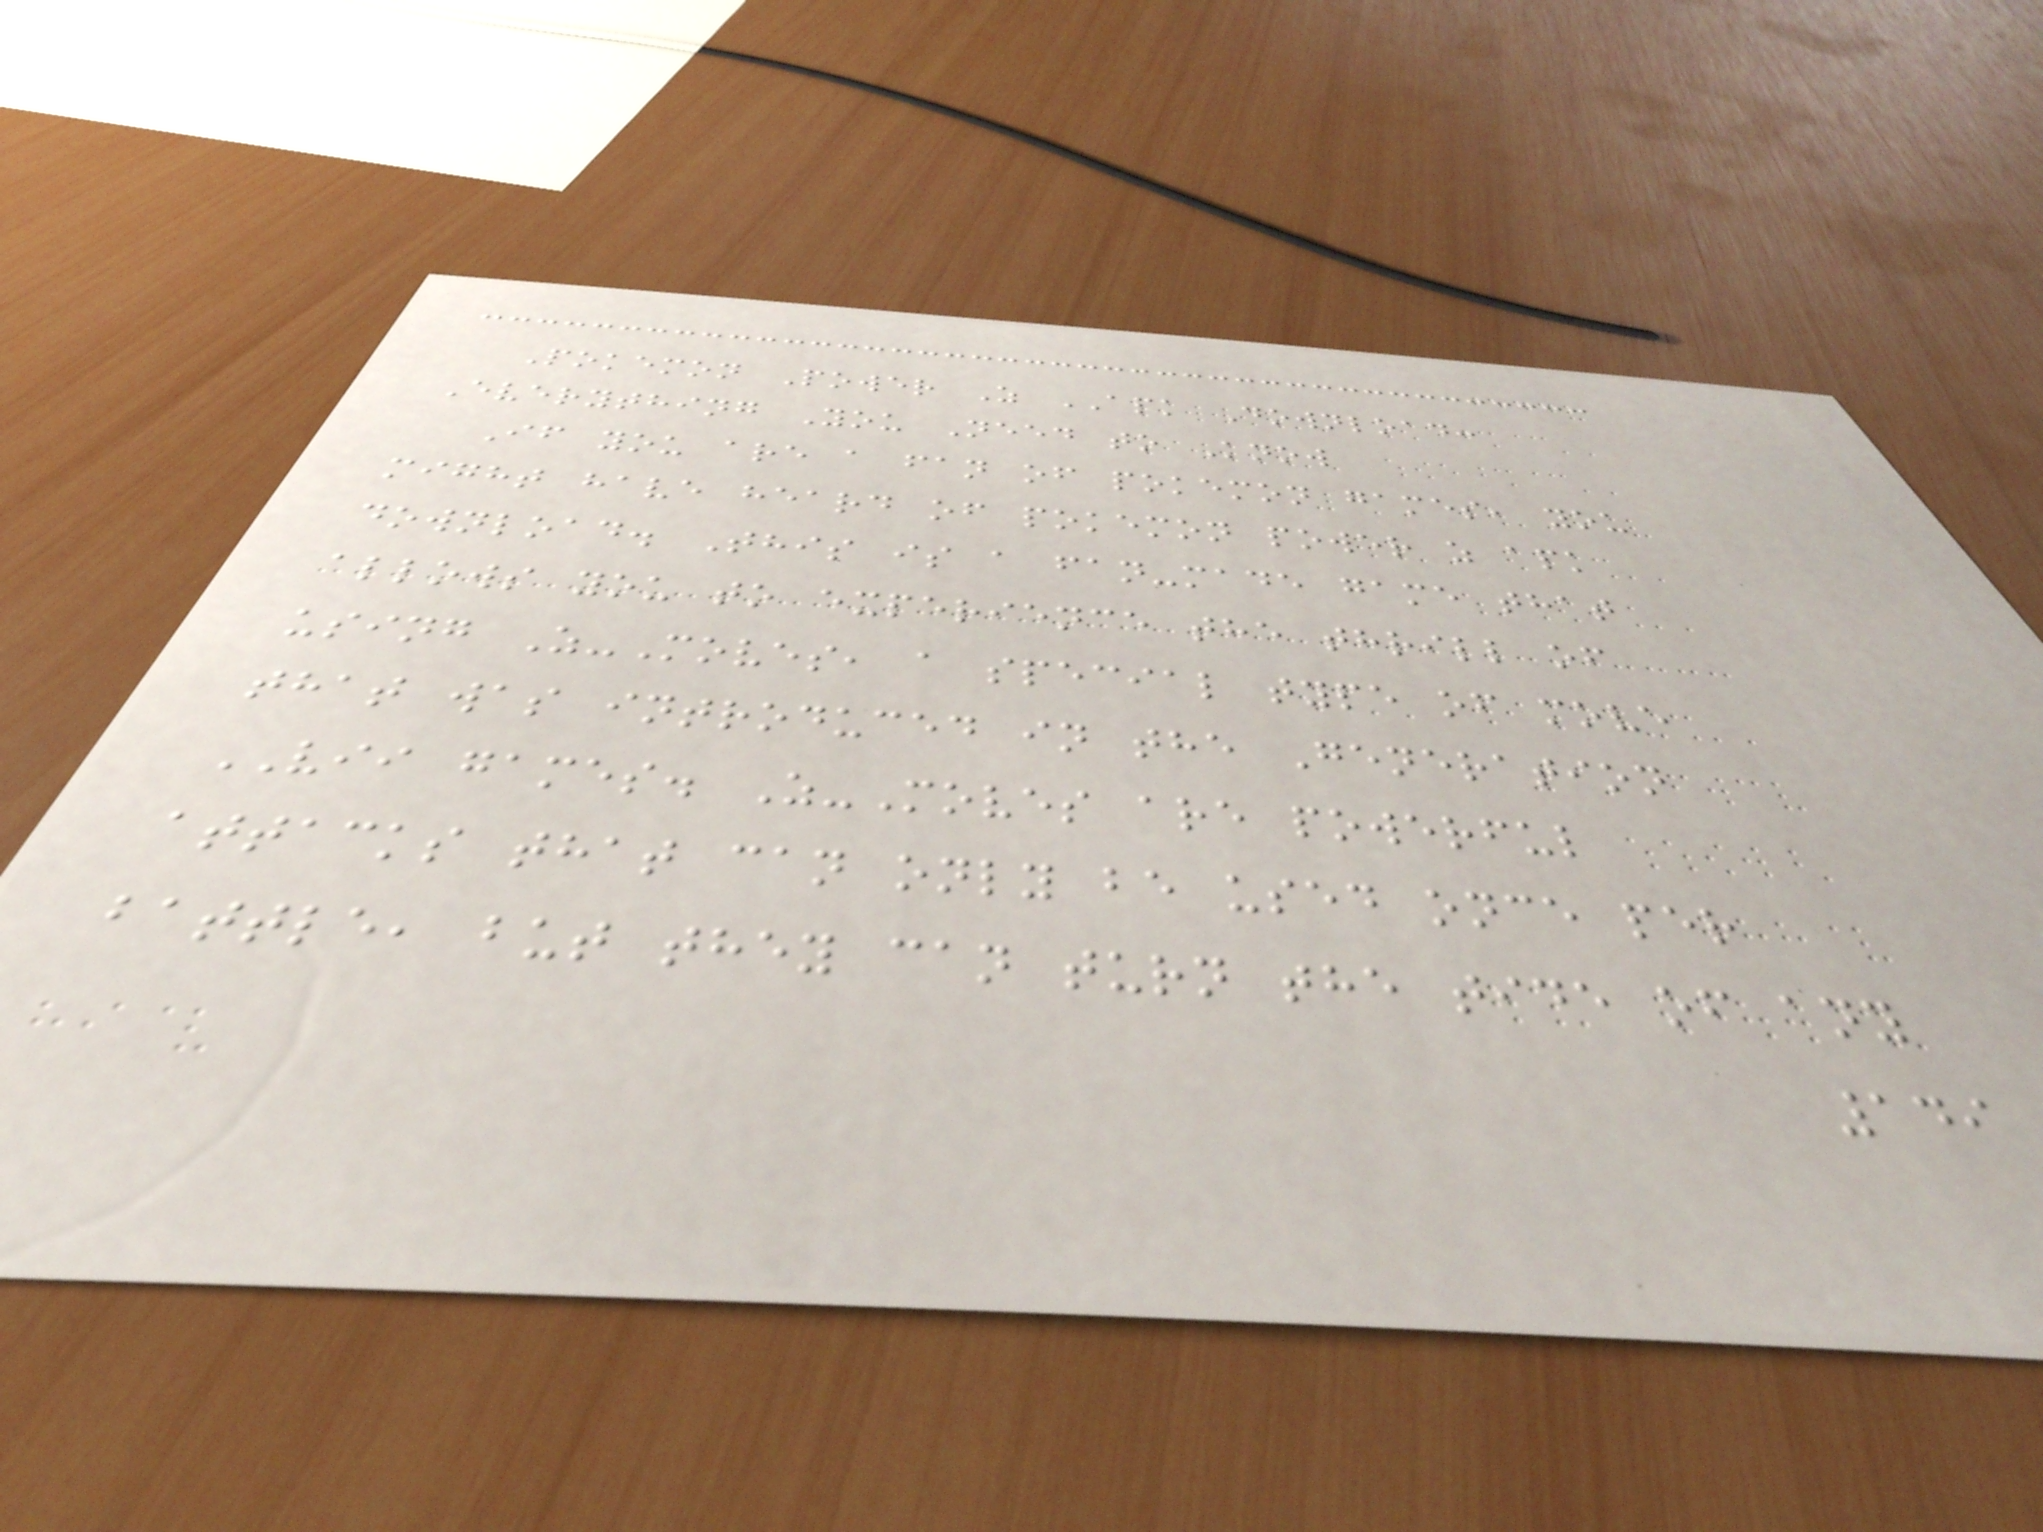Pokemon Power Z APK Download:
Everything You Need to Know
If you are a fan of pokemon games, you
might have heard of pokemon power z apk
download. This is a fan-made game that
allows you to experience the thrill of
using Z-Moves, a special type of move
that was introduced in the Generation
VII games. Z-Moves are powerful
attacks that can only be used once per
battle, but they can turn the tide of any
149
